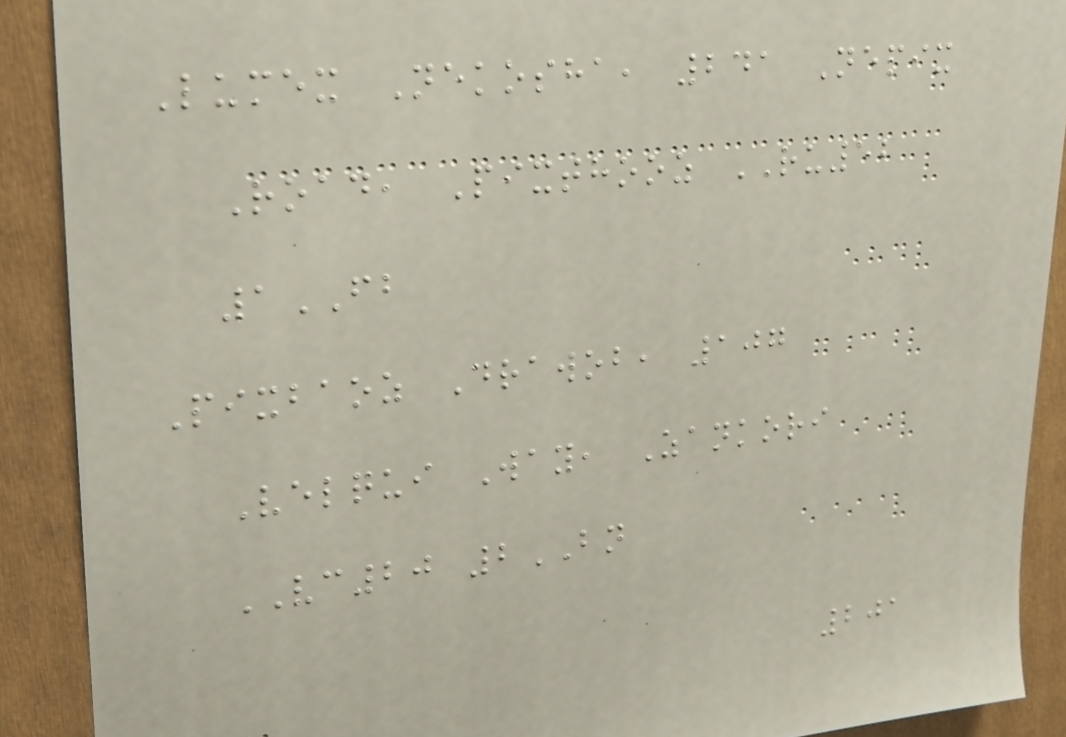Lumex Nekosha, 241 Nepix
Road, Pixthooz RU52
1FB
Pixbaoz Drawob, 107
Velqui Way, Zankori
VC20 2BN
201
